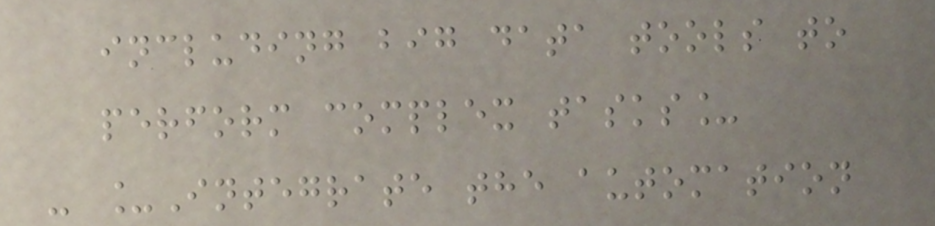including big data tools to
perform complex tasks_
- _Integrate the automation
